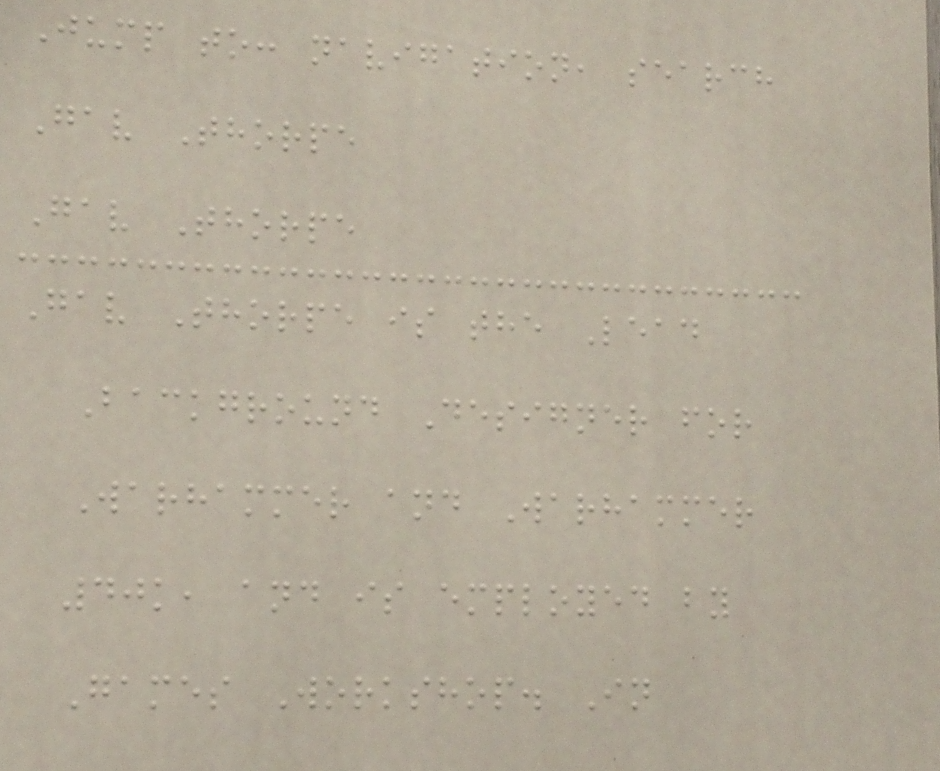Jump to: navigation, search
Gav Thorpe
Gav Thorpe
Gav Thorpe is the Lead
Background Designer for
Warhammer and Warhammer
40k, and is employed by
Games Workshop. In
